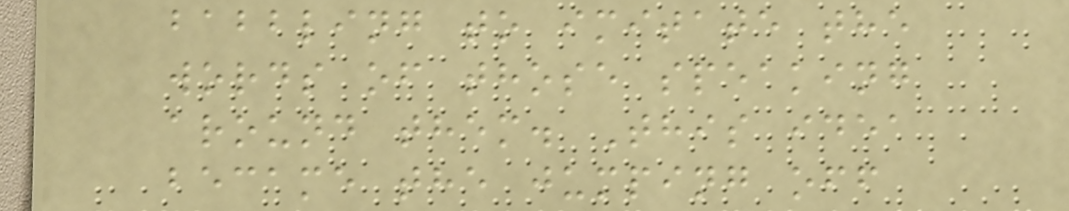babbling to imitate the
words of those speaking
around them. This idea
became the jumping off
